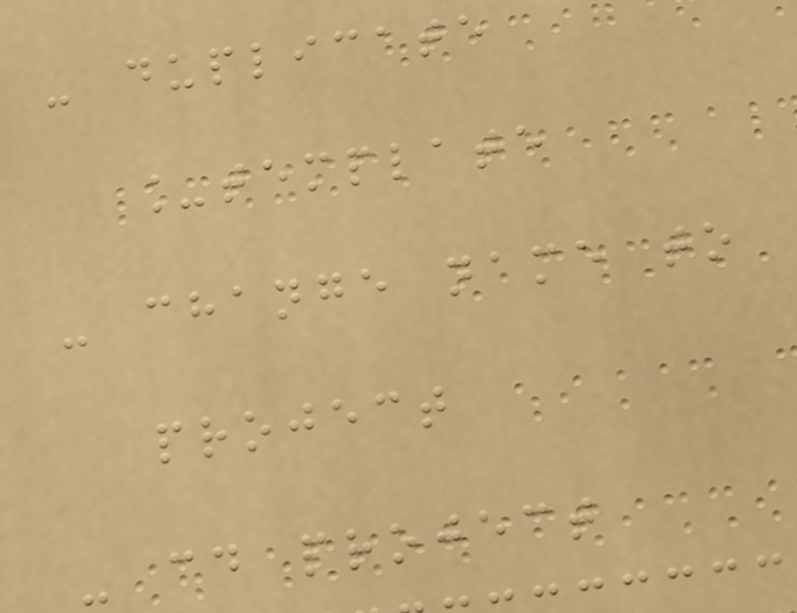- duplicate
_template
- change name to
project
- cd project
